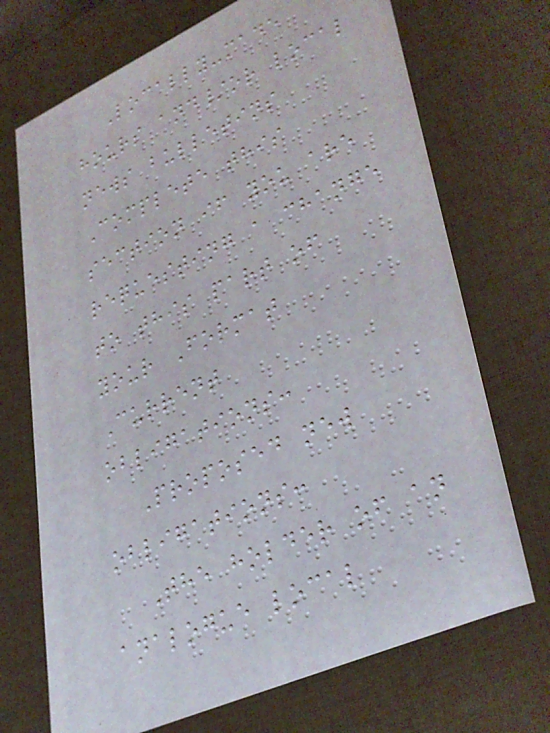Locally-made
hours and/or local
news bulletins
Complete this
section if you are
requesting a change
to this part of
your Format
Current
obligations:
Proposed new
obligations:
The holder of an
analogue local
